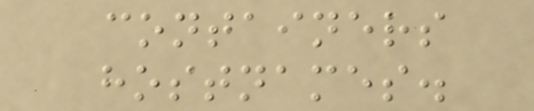containers
hostnames.
